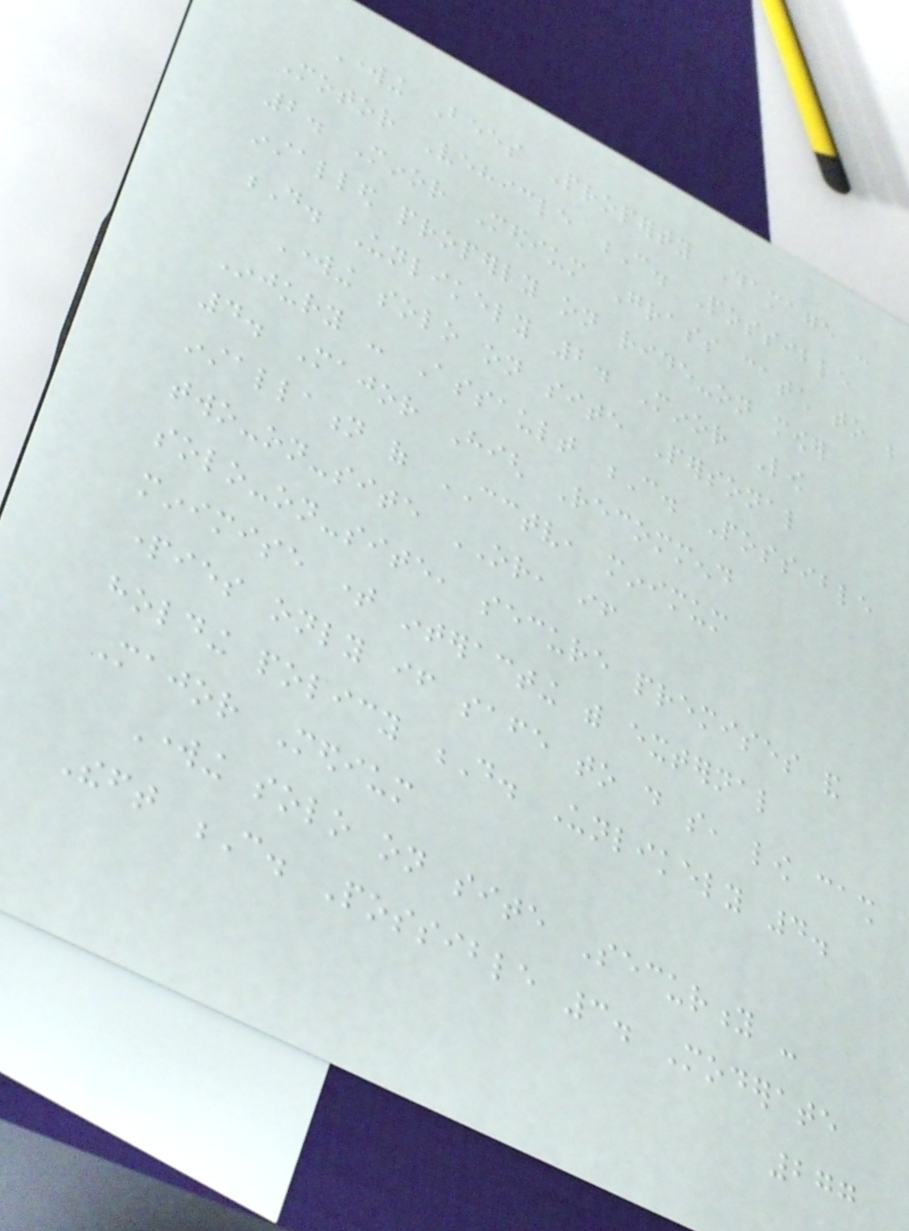Working Bees Property Damage -
Motor Vehicle C. Possible
2. Minor Medium Grass catch to be
installed properly on ride-on mower
D. Unlikely 2. Minor Low
Working solo on site Personal
Injury - Assault C. Possible
4. Major High Recommend
installation of CCTV, minimum
two-on-site OR, if
solo-on-site, secure premises and
minimise time interacting with external
parties only if safe to do so, low cash
holding policy D. Unlikely 4.
Major Medium
Working solo on site Security -
Theft C. Possible 3. Moderate
277
